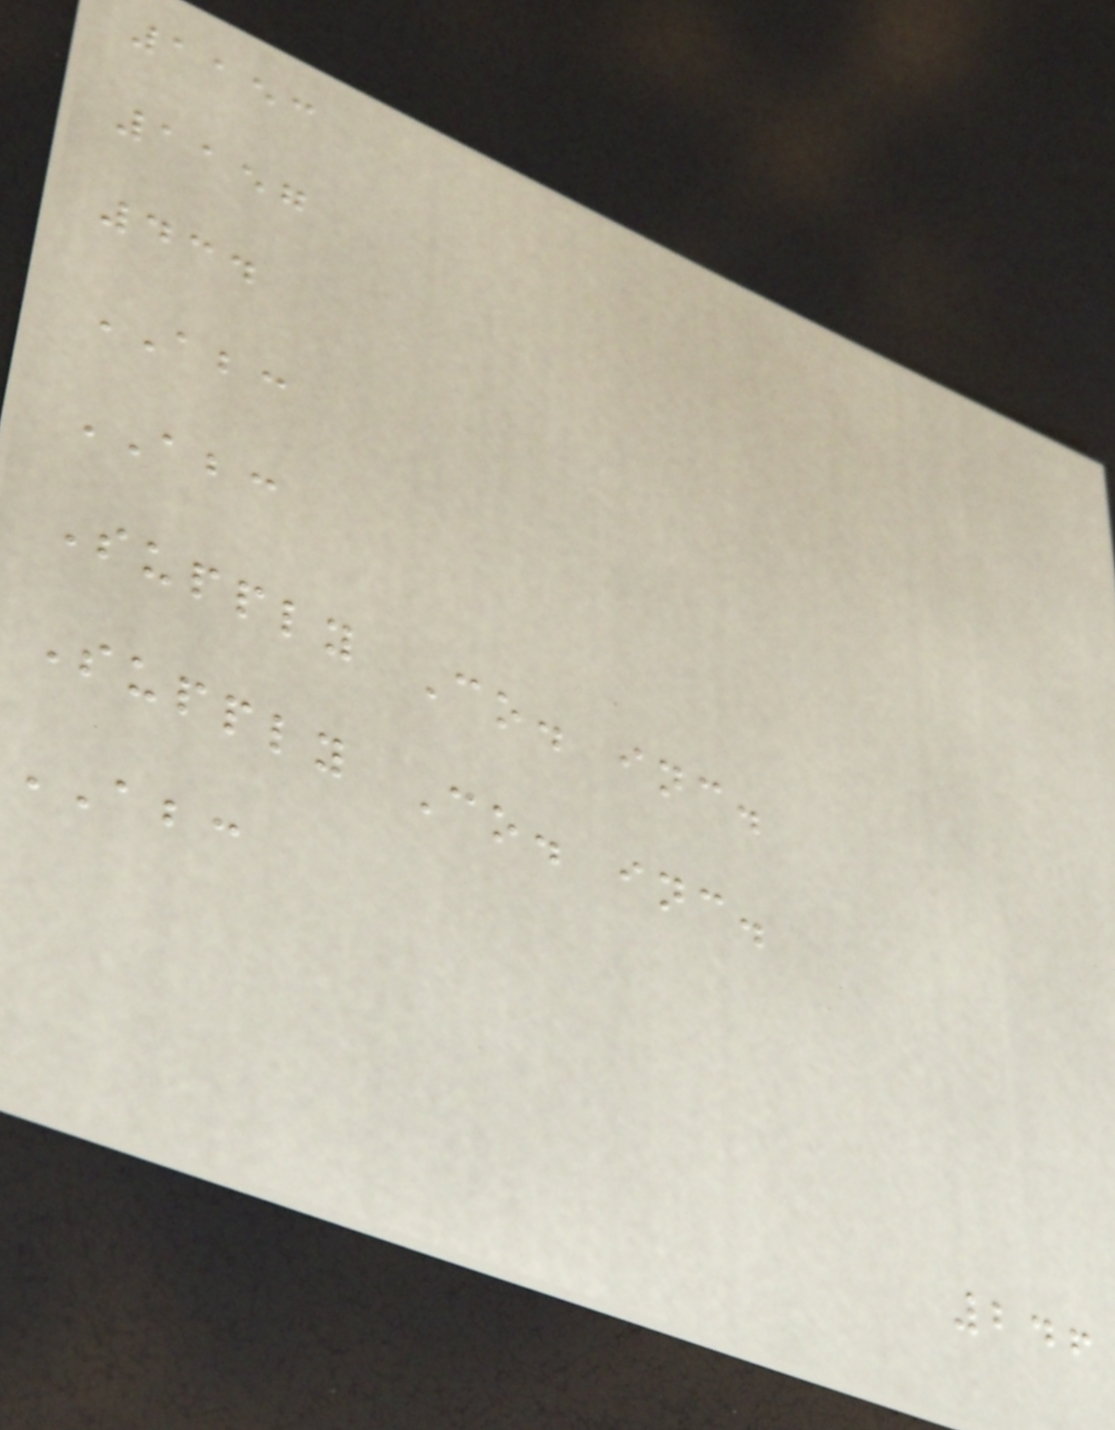1153
1157
434
ABC
ABC
Supply Co. inc.
Supply Co. inc.
ABC
246
